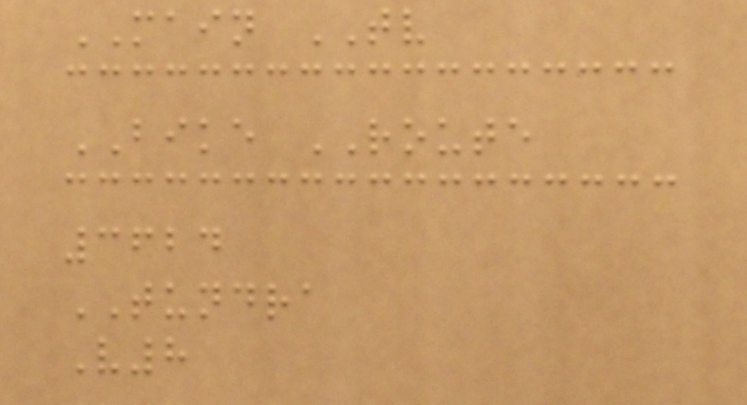MAIN TV
BIKE ROUTE
3624
TUNDRA
V8
